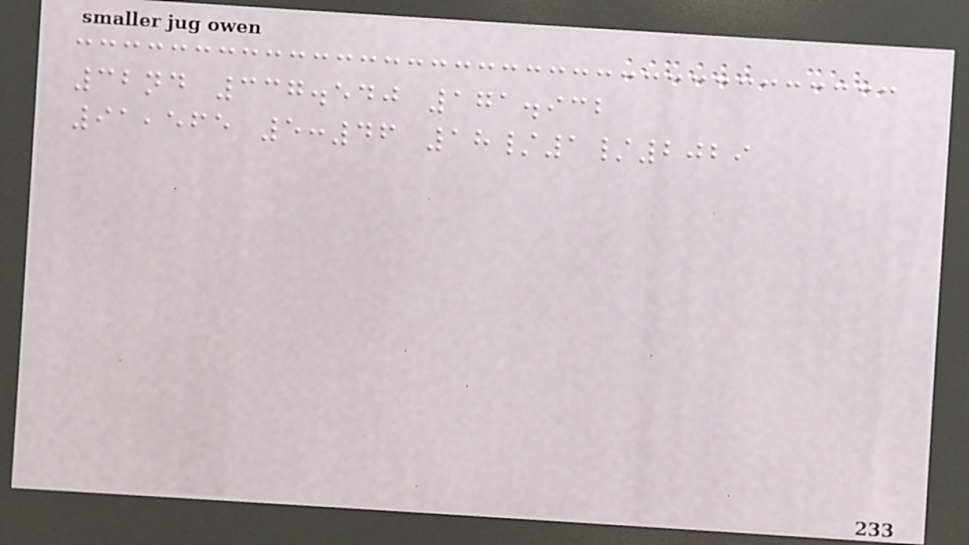32nd 337.540 171.932
91,565 5:46 18/1/2029
